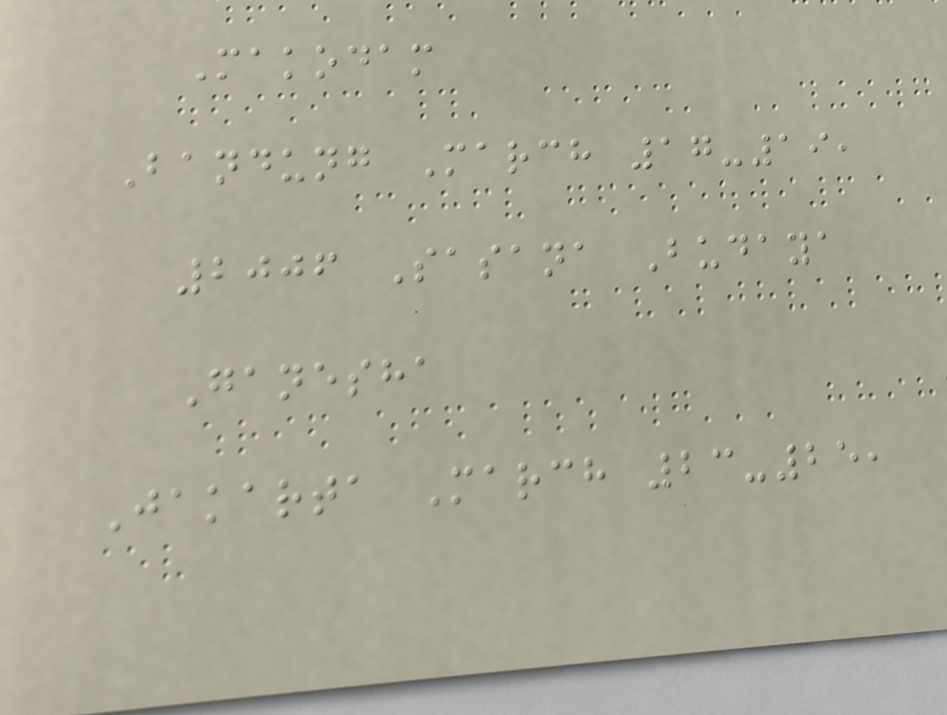Makodam
Bandung March 17-19,
2006 Sasana Budaya
Ganesha
Jakarta March 23-25,
